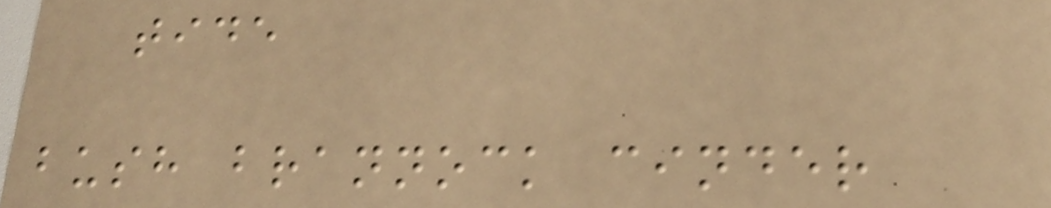tide
bush brannock cinder
